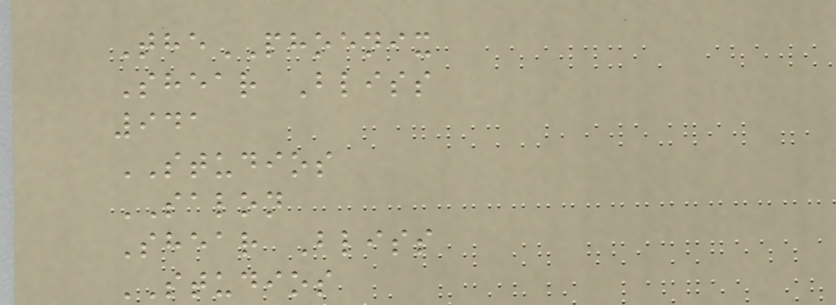ThePHOENIX
Shear Bliss
941
STUDIOS
SALON
Shear Bliss
STUDIOS
